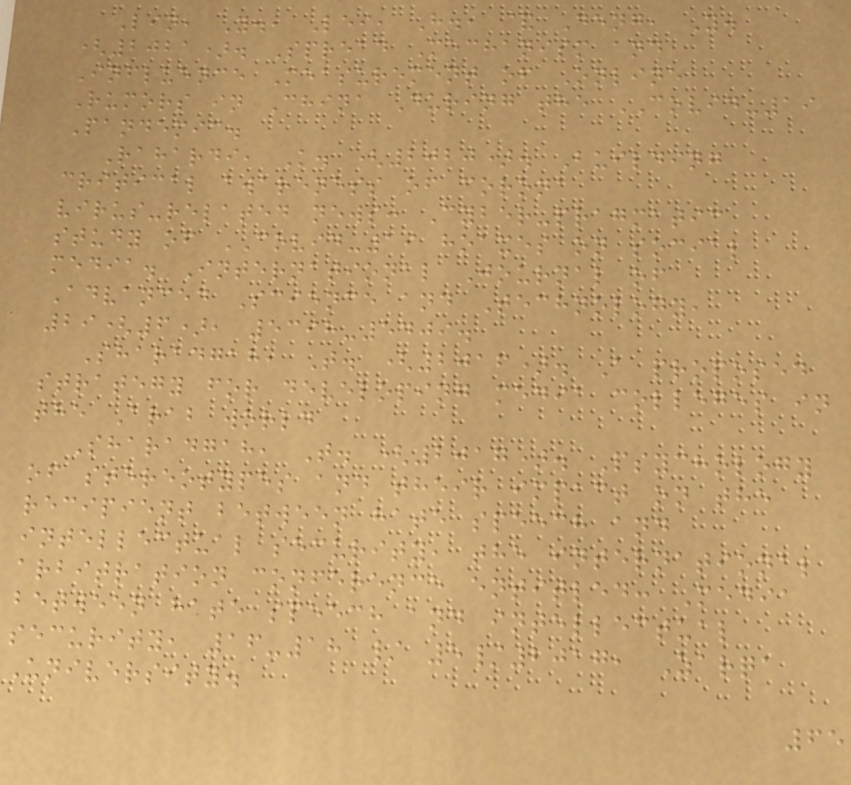Lin, Y., Lei, H., & Deng, Y.
(2021). Spread Mechanism and
Influence Measurement of Online
Rumors in China During the COVID-19
Pandemic.
Rahardi, K. (2020). Building
critical awareness of corona
virus-related news: Cyber-pragmatic
study of COVID-19 hoaxes on social
media. International Journal of
Advanced Science and Technology,
29(6), 5398-5409.
Sharadgah, T. (2016). A proposed
strategy for developing media colleges in
the Arab world
Sharadgah, T. (2017). Psychology
of stereotypes and their impact on the
recipient between hate speech and
intellectual security, the international
arbitration conference entitled: Media
between hate speech and intellectual
security, 16-18 / 5/2017, Zarqa
University.
65
